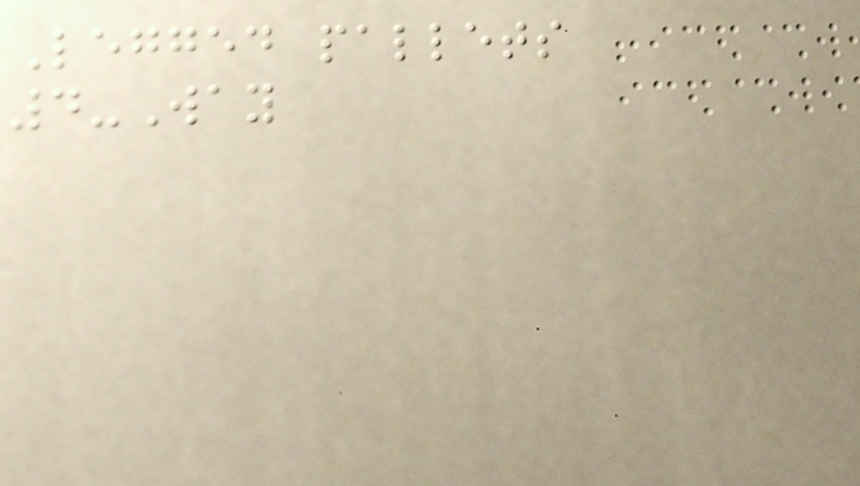Legged pallets
4-Way
